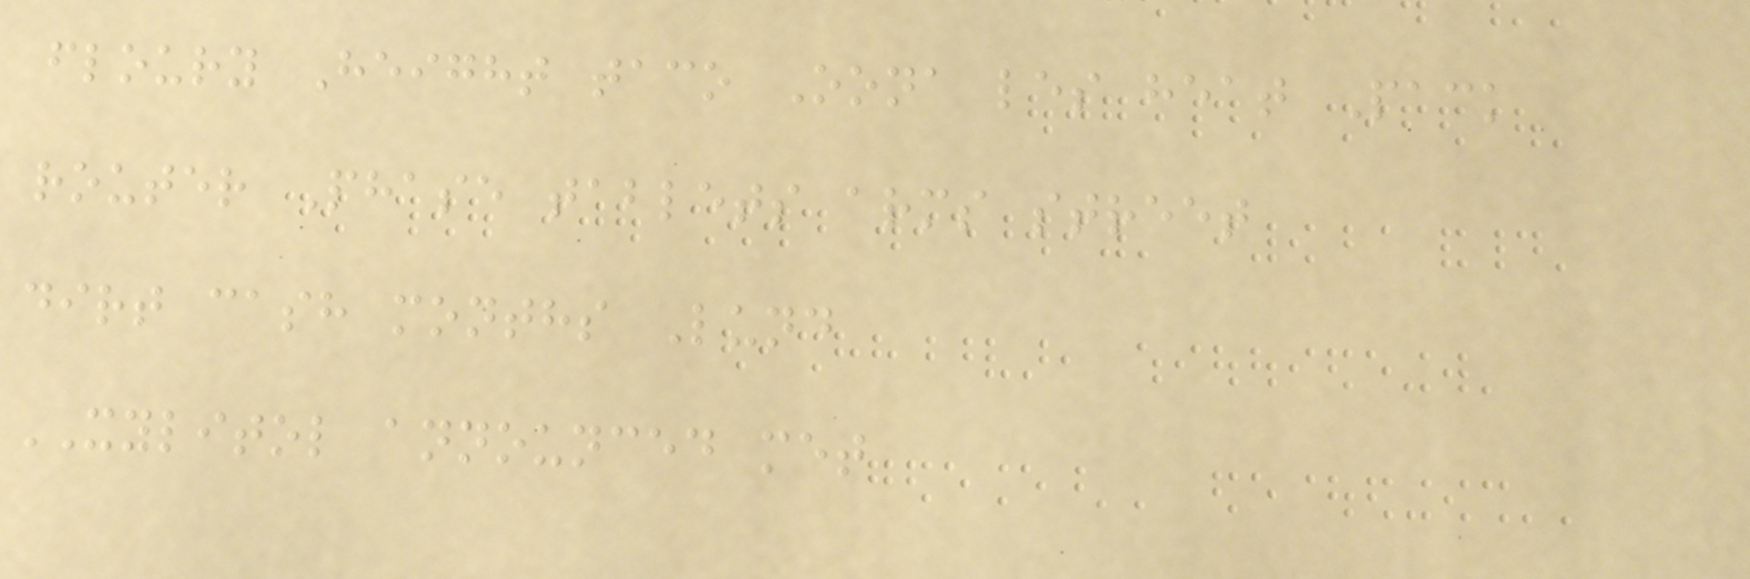floury Height taco Oona les heat Pack
router Phase tablets arms street
dirt cash months Lund
XYLITOL announced met
